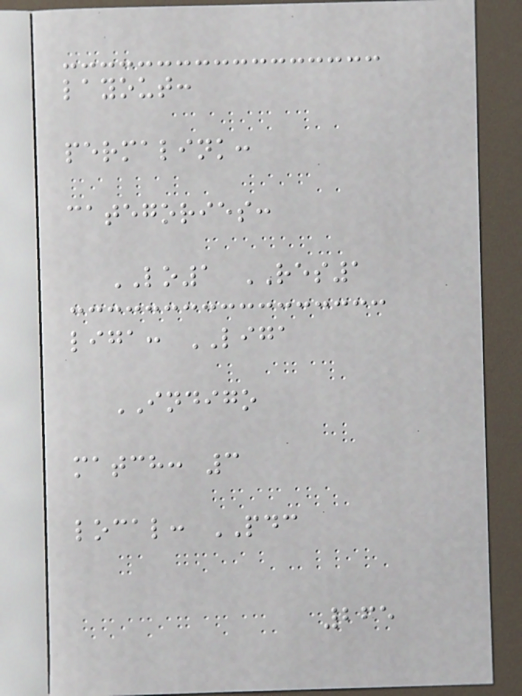layout:
permalink:
categories:
LO1 RES1
liga: LIGA
INDIGO
match: 3
local: PDC
265
